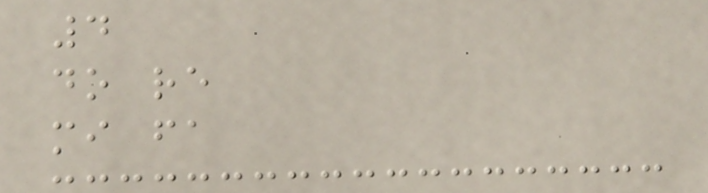4
do re
mi fa
